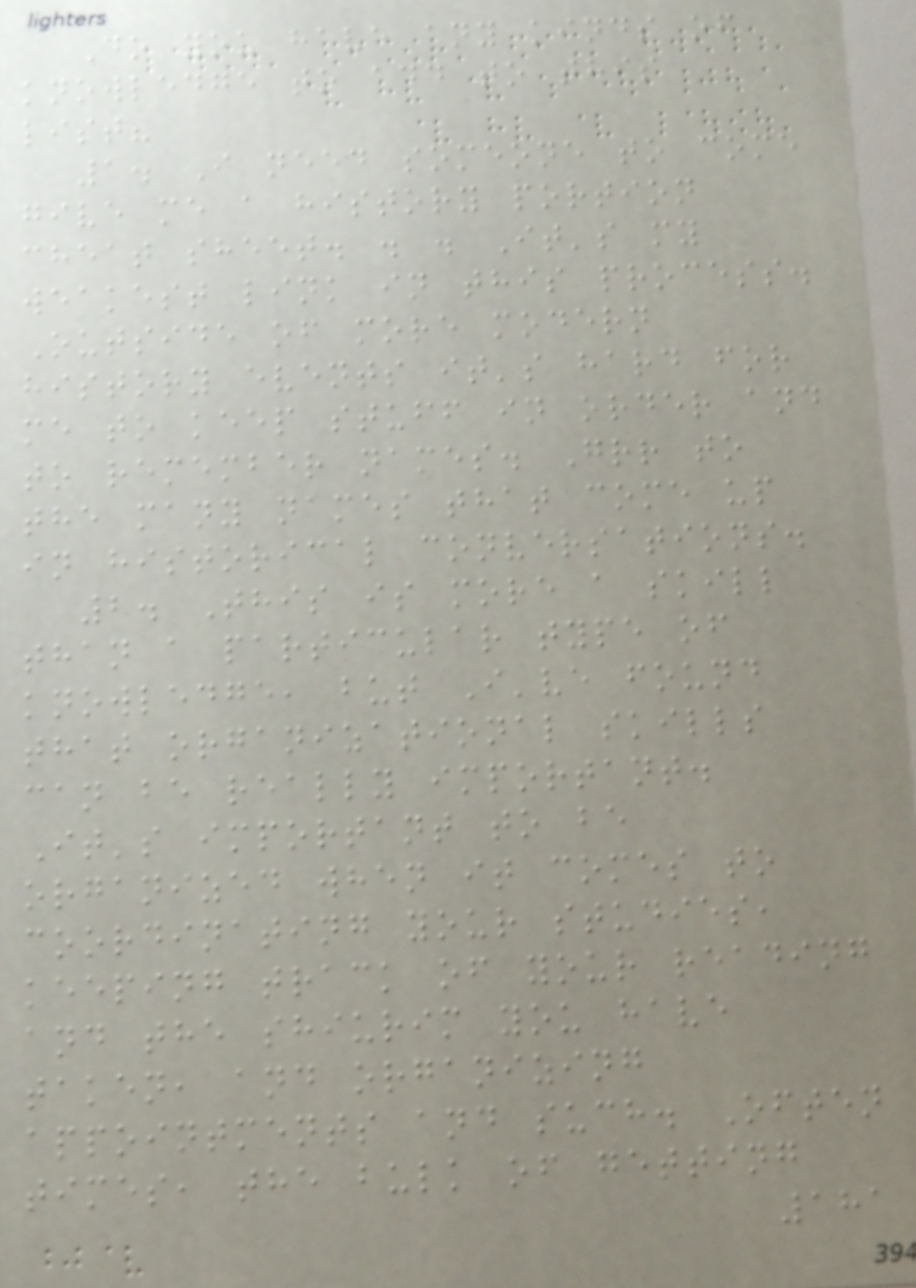Do you have any kinds of
knowledge to add to this
list?
1. I need someone to come
give me a history portion
cheat sheet. . . It's my
weakest link in this process.
Outside of more modern
history events it's hard for
me to keep stuff in order and
to remember names. Grr to
the many names that come up
in historical conversations.
2. This is more a skill
than a particular type of
knowledge, but I've found
that organizational skills
can be really important.
It's important to be
organized when it comes to
coordinating your studies,
keeping track of your reading
and the shiurim you have
taken, and organizing
appointments and such. Often
times, the bulk of getting
181
